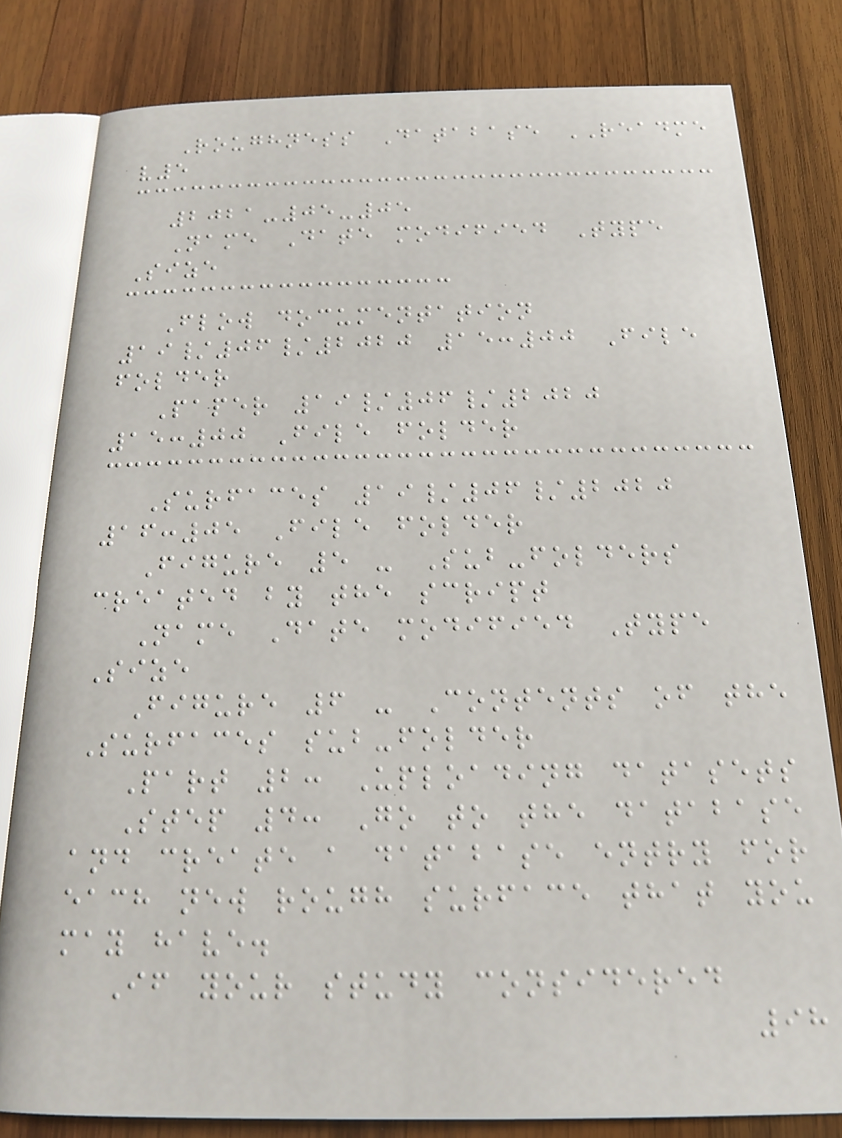Roughness Database README
v5
2021-05-05
Name Date modified Type
Size
Flow documentation
19/06/2020 15:00 File
folder
Paper 19/06/2020
15:00 File folder
Surfaces 19/06/2020
16:05 File folder
Figure 5 - Sub-folders
created by the script
Name Date modified Type
Size
Figure 6 - Contents of the
Surfaces sub-folder
Part 2: Uploading datasets
Step 4: Go to the database
and create a database entry for
each new rough surface that you
may have.
If your study considered
98
